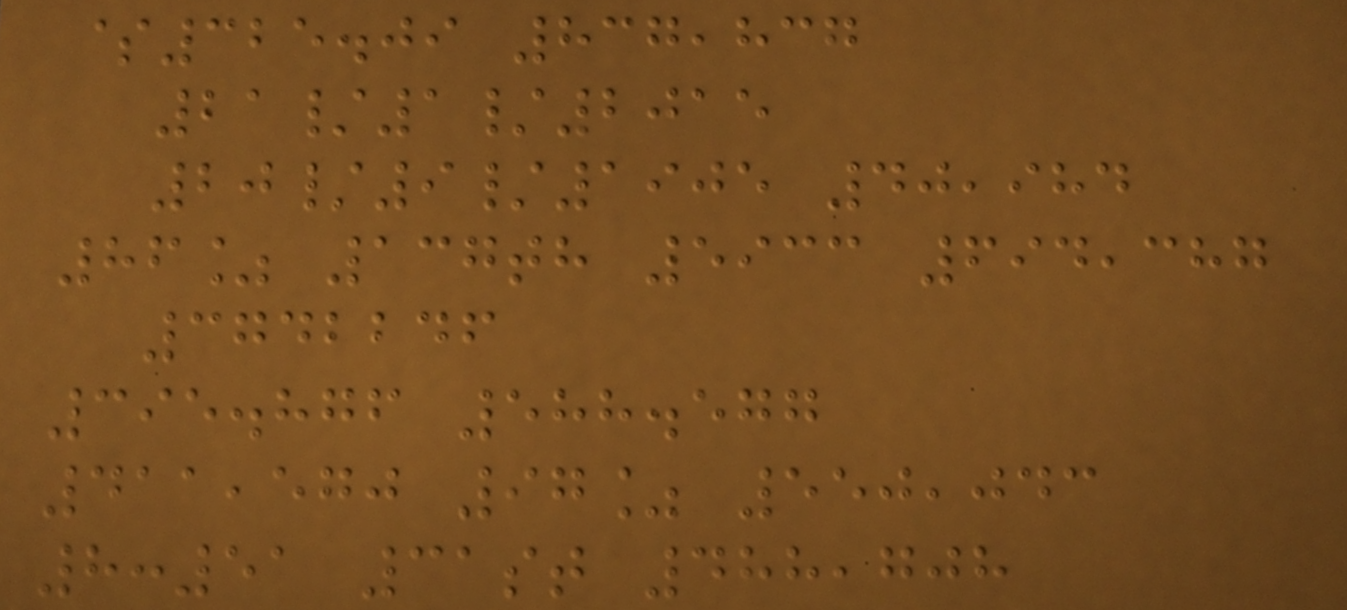$325.09 837,837
21/1/2015
20/9/1905 40,984
86% 137th 5933 694,387
3742246
395.876 588.577
411,570 97% 550,043
8:51 31st 488,708
